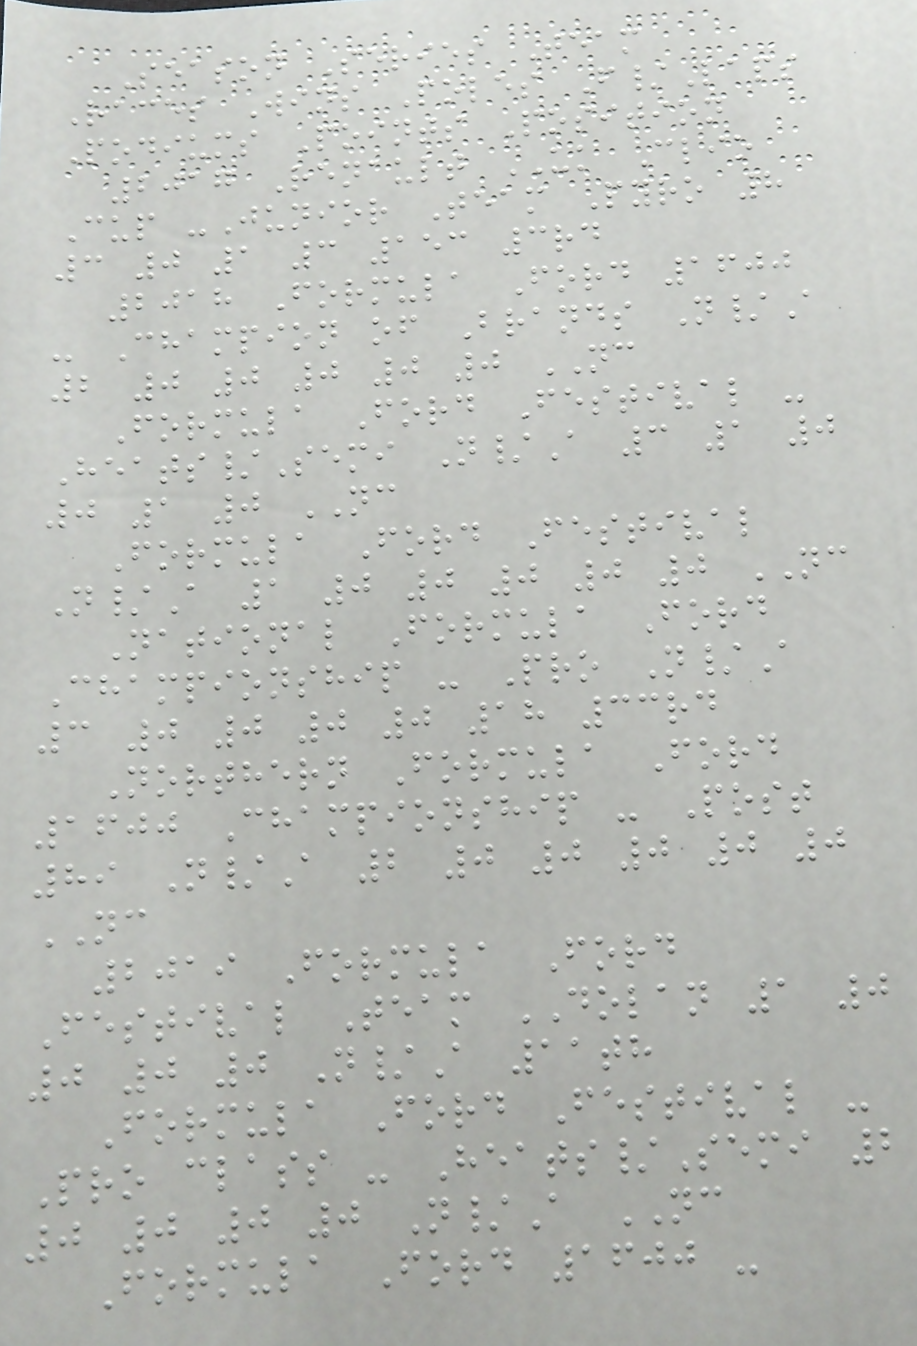Season Series Team
Races Wins Poles F/Laps
Podiums Points Position
2017 Renault UK Clio
Cup -Junior Team Pyro 8
3 0 1 3 153 3rd
2018 Formula Ford 1600
- Champion of Brands N/A
2 0 0 0 0 0 NC
Formula Ford Festival -
Heats/Semi N/A 3 1 0
0 1 0 NC
Formula Ford Festival
N/A 1 0 0 0 0 0 NC
National Formula Ford
Championship - Pro N/A
3 0 0 0 0 18 33rd
Northern Formula Ford
1600 Championship - Post
89 N/A 2 0 0 0 0 0
NC
2019 Formula Ford
Festival Team DOLAN 1 0
0 0 0 N/A 11th
Formula Ford Festival -
Pro class - Heats/Semi 2
0 0 0 0 N/A NC
Formula Ford 1600 -
